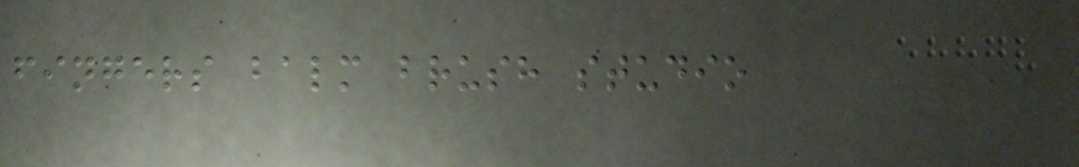fingers balm brush studio
